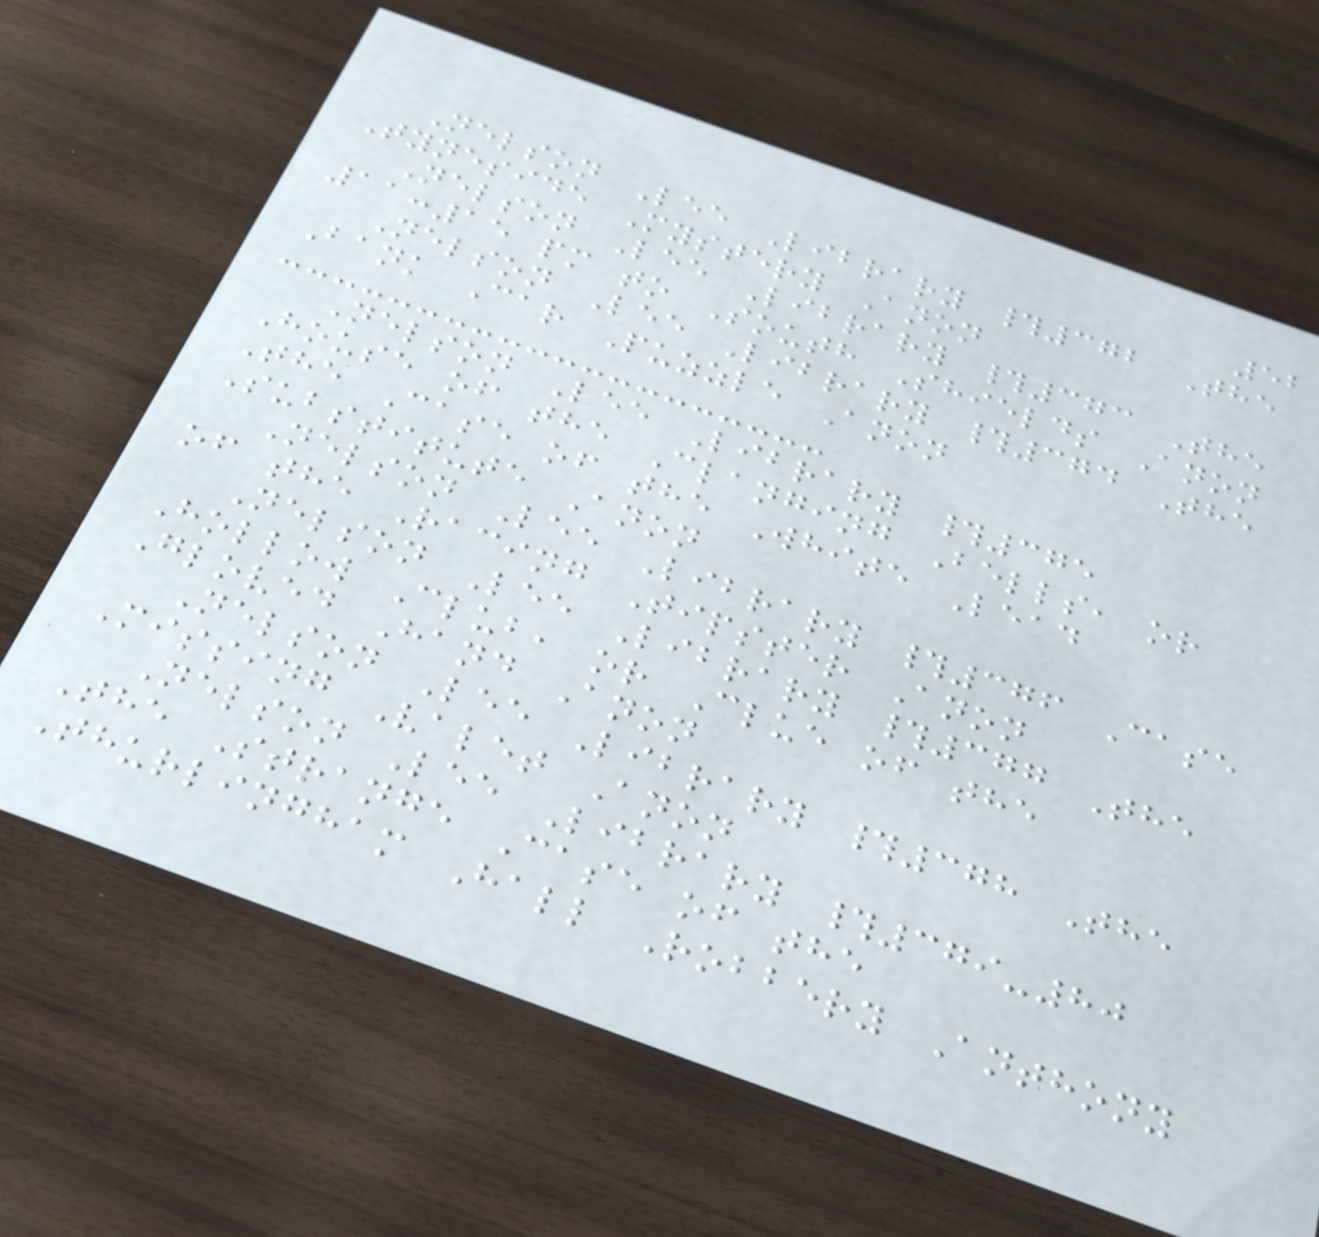52
Nelson Lee Library #372 The
Tyneside Mystery Anon
Nelson Lee Library #373 The
11:15 pm to South Shields Anon
Nelson Lee Library #374 The
Bank Car Puzzle Anon
Nelson Lee Library #375
House of the Clanging Bells, or
The Case of the White Lead
Substitute Anon
Nelson Lee Library #376 Case
of the Racing Tipster Anon
Nelson Lee Library #377 The
Hollow Club, or Clue of the
Gloved Hand Anon
Nelson Lee Library #378 The
Missing Valet Anon
Nelson Lee Library #379-80
The Strange Case of the
Thurlingham Hall Robbery Anthony
